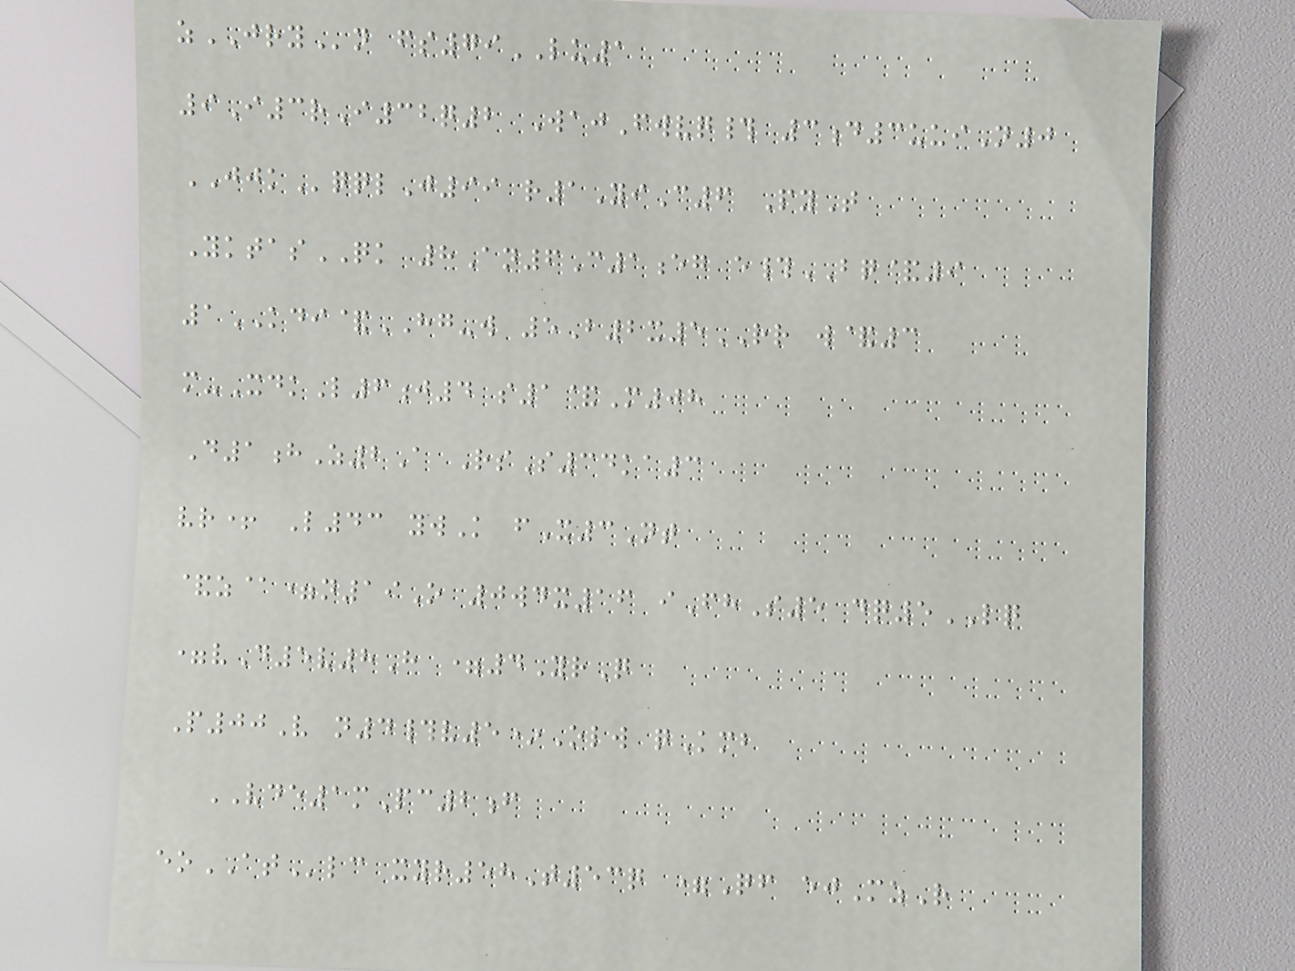zJRYn fs79LU1
9I3rI32q2 WajFwvq# 3d3uuiN0
JJKqqlJ99 r1YiC6 PyT
YktasQK 8An6C1eg e#BQ&9
1KDI&HG-w 5B2x5RR w&3
m-XdkL6j4 s1&M08
D1hZ2A RsS34ka3
vr+ L43 ywK fX3Nt
&z@=n19O 0wdx16 iFhS5 dq5LQ
=vD5v8H =4YrQ
P00V n4#v5*Olw qKmb
VDE1mPc2f
eoATlc xyr58T53q =Qf ejMzR
